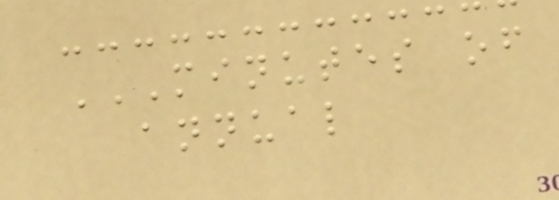MINUTES OF
ANNUAL
